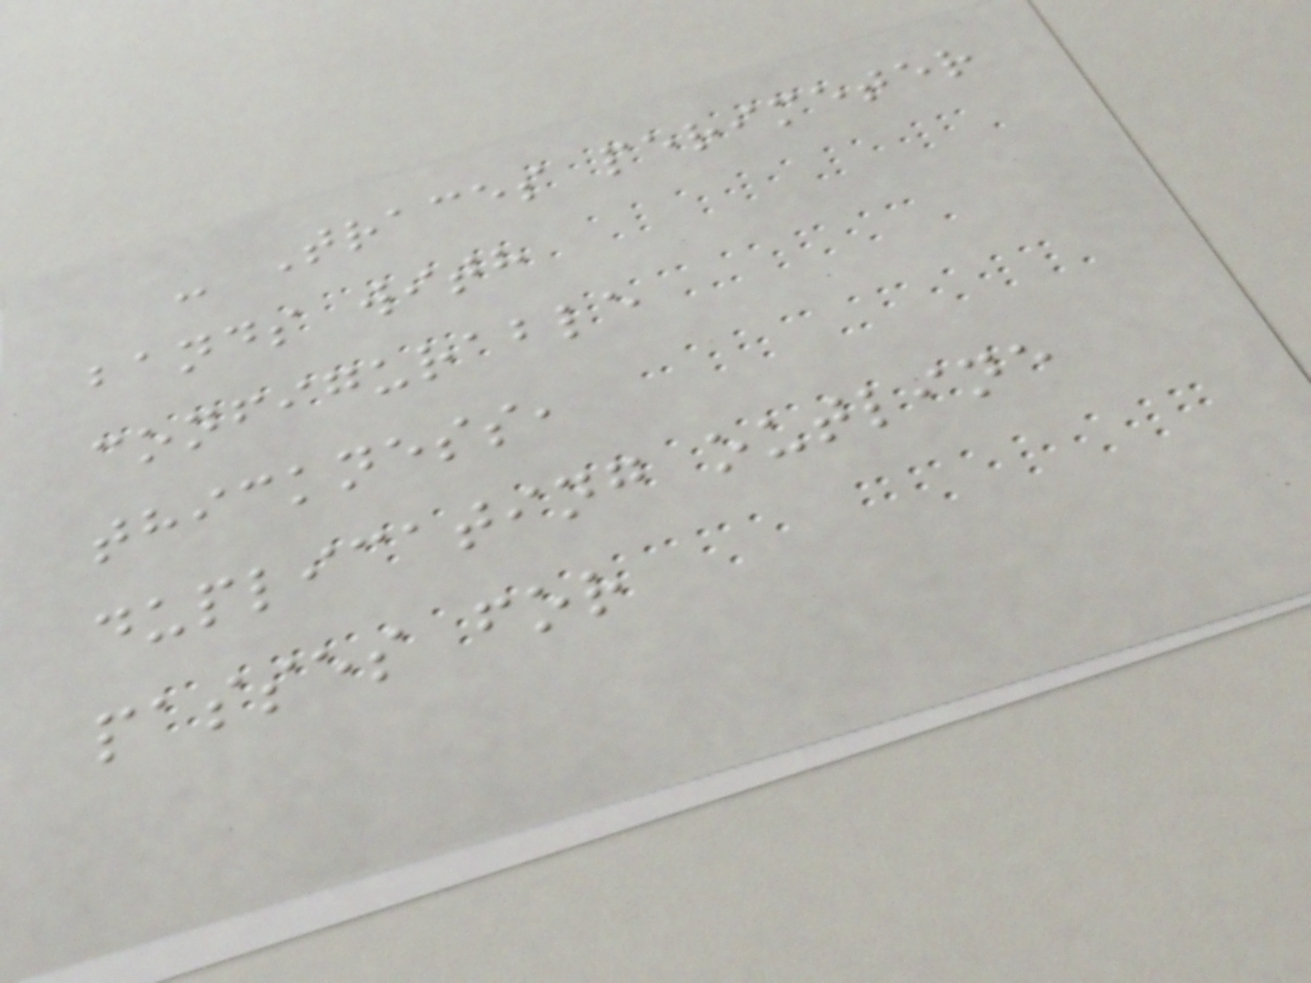- Traces perimeter
bands with
configurable
thickness,
duplicating outline
passes for
